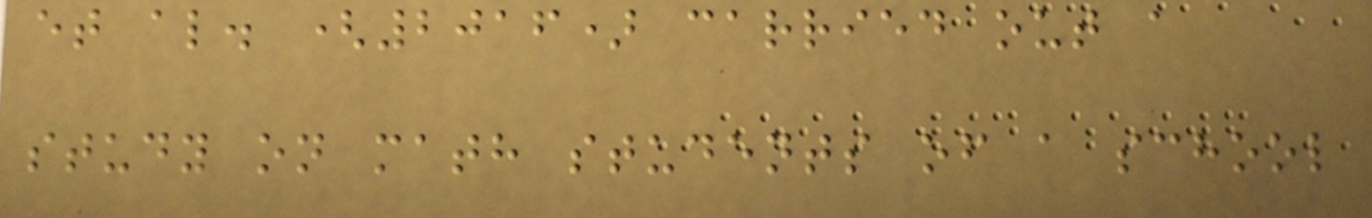et al. (2016) carried out a
study on math students of a school
